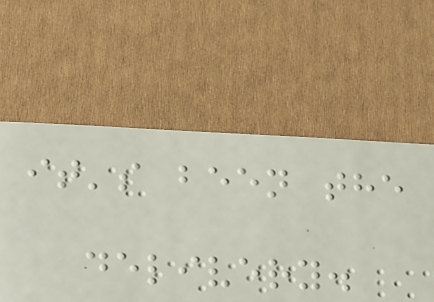it's been the
delivery.
